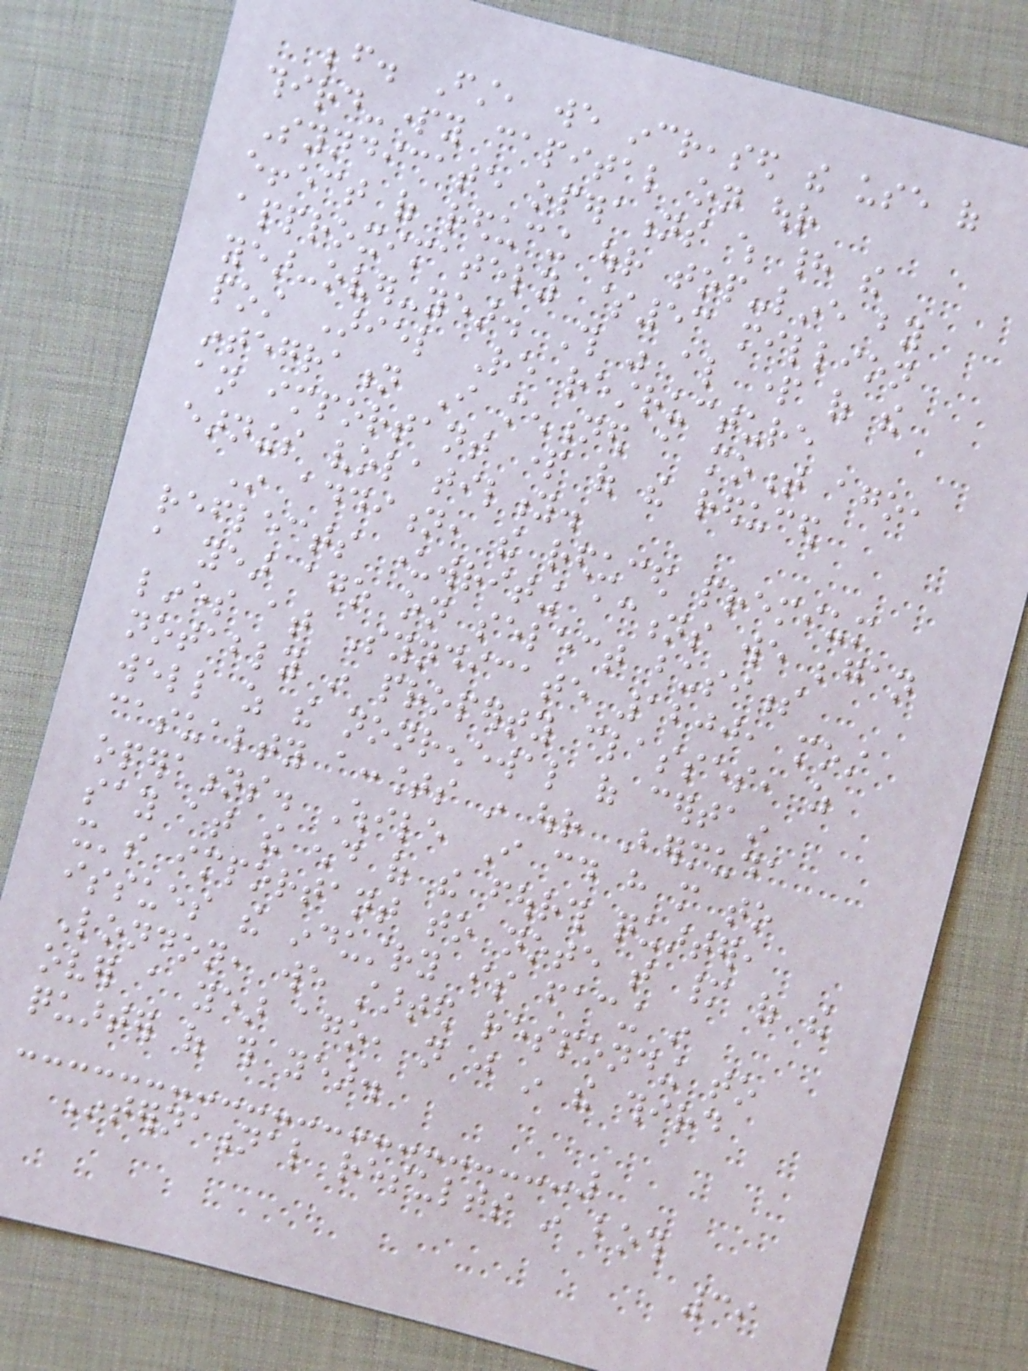before. First, we increased the use of
third-party capital on our
Syndicate operations which had the
effect of reducing our top-line by
approximately $53 million
year-over-year. This was also part of the
post Ariel Re restructure
integration I mentioned a moment ago,
an important part of the reduced
earnings volatility.
In addition, the reduced premium
reflects underwriting actions we began
a year ago on select business
lines at Syndicate 1200, most
notably in property classes, as
well as the nonrenewal of certain
casualty accounts in our Bermuda
operations. While I could have more to
say at the end of the fourth quarter,
it's important to note that many of the
issues the industry is facing in
London, we started responding to
over a year ago, not just in the third
quarter of this year.
International results in both
39
